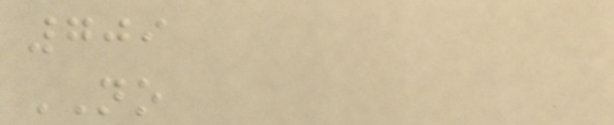709
NO
